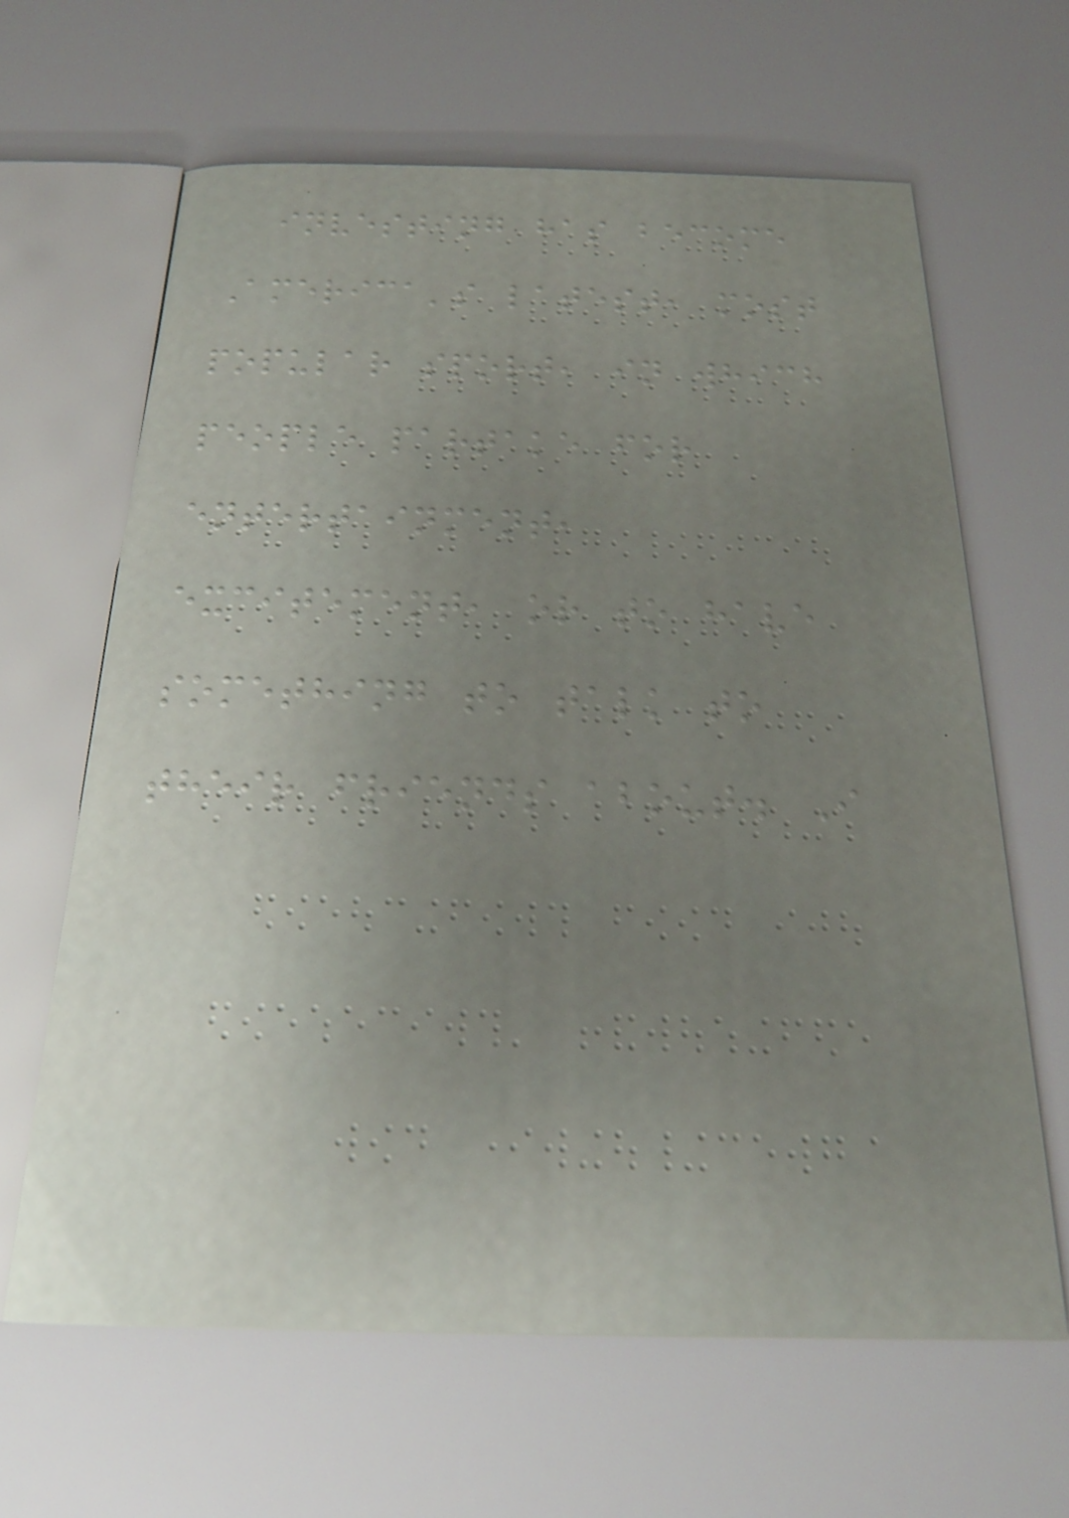investing has become
America's latest, most
popular sport, in which
people partake for
entertainment,
excitement, or to have
something to talk to
their friends about. I
